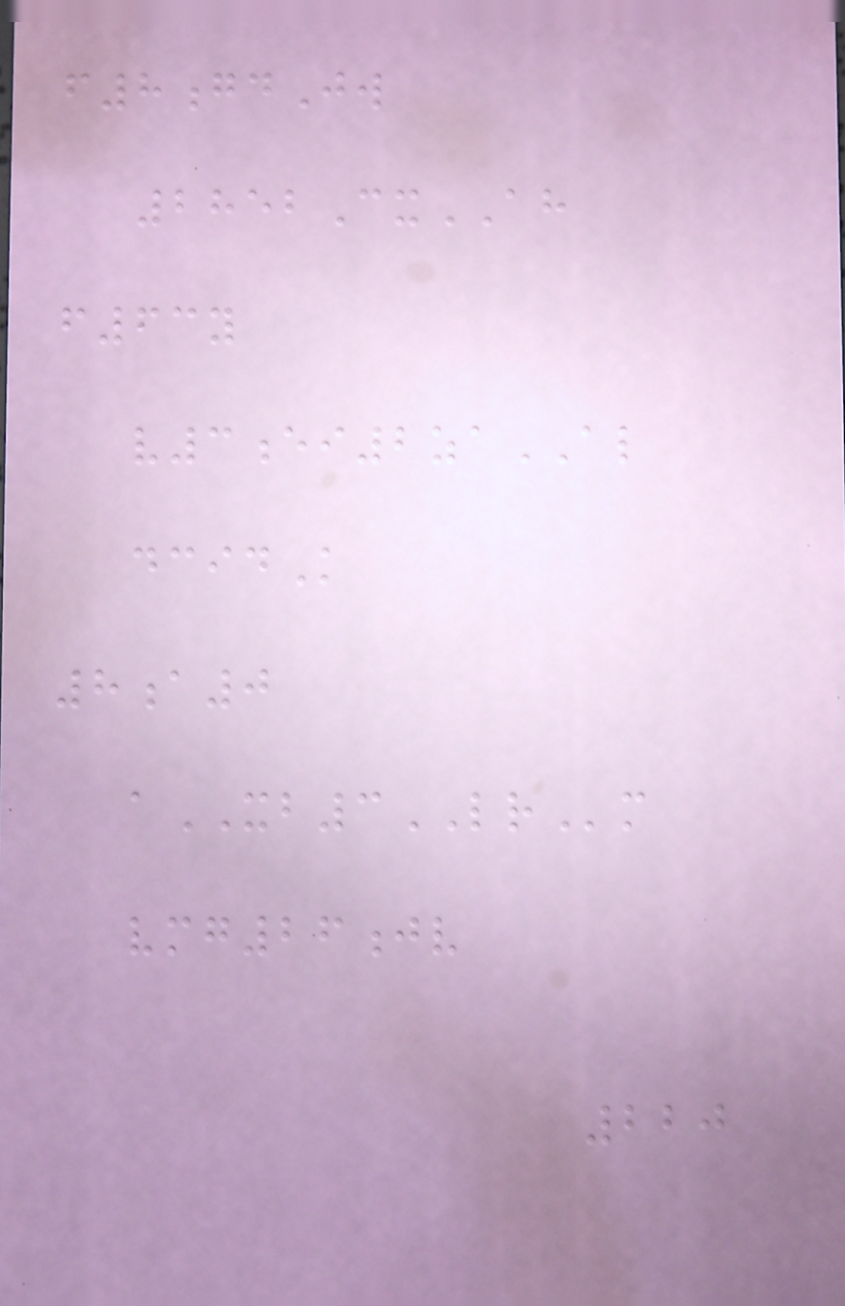f8gdJw
2852CxAH
f63y
v3ei2zaAL
dcidK
8a0
aXB3LRm
vmg26jv
220
